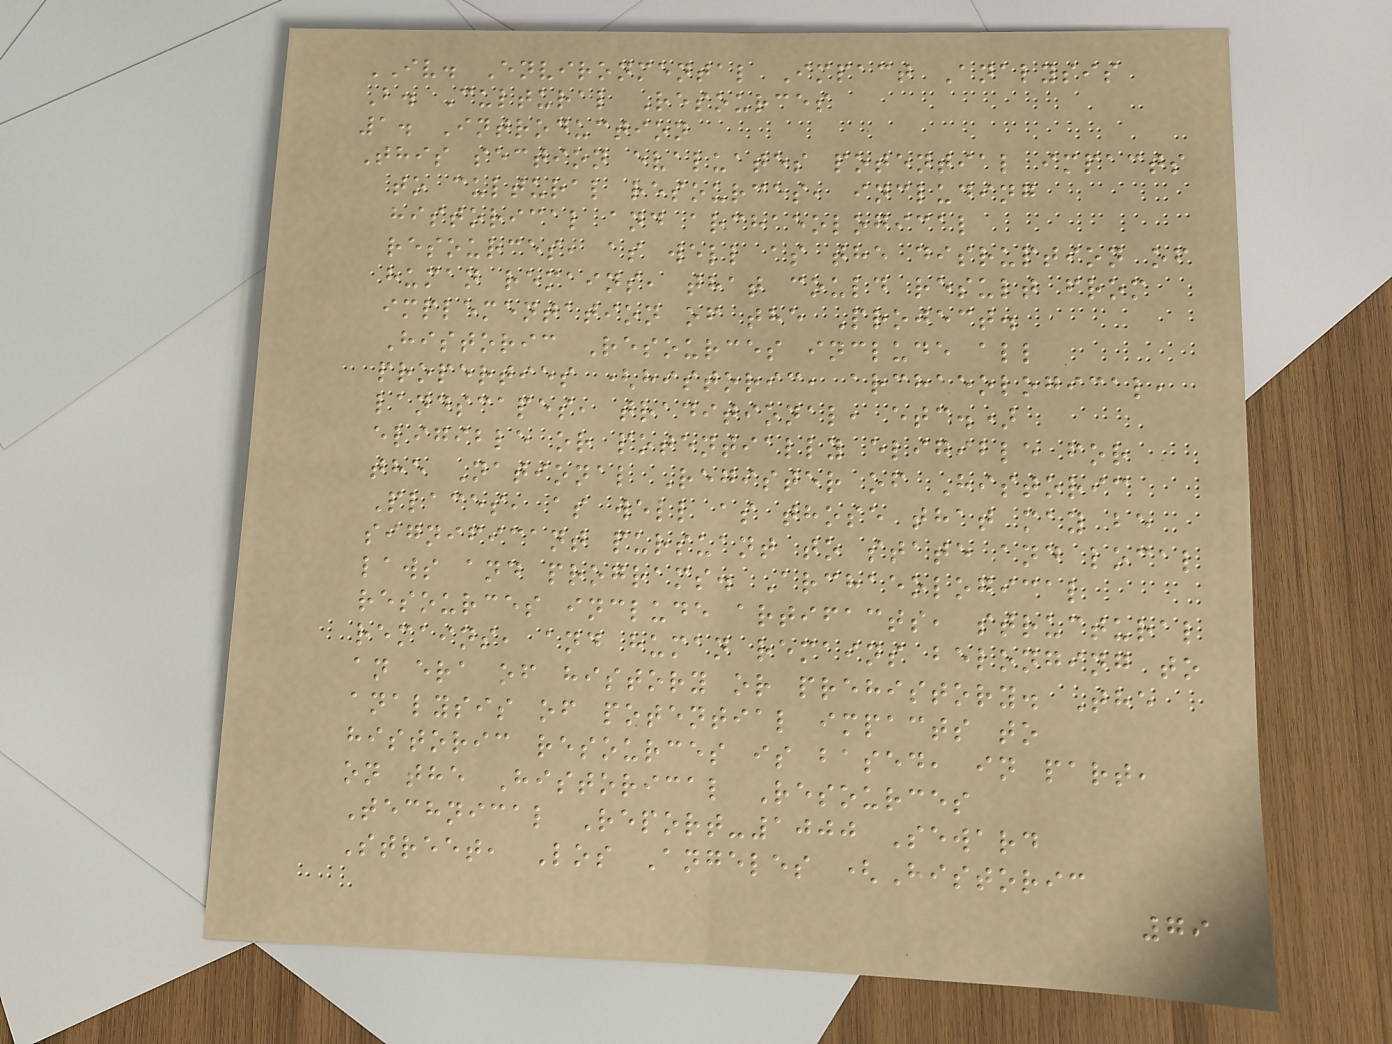IV. Environmental Impact Analysis
B. Cultural Resources
1. Introduction
This section evaluates potential impacts
to cultural resources, including
historical and archaeological
resources, as well as the disruption of
human remains, that could result from
implementation of the Project.
Historic Resources include all
properties (historic, archaeological,
landscapes, traditional, etc.)
eligible or potentially eligible for
the National Register of Historic
Places, as well as those that may be
significant pursuant to state and local
laws and programs. Archaeological
resources include artifacts, structural
remains, and human remains belonging to
an era of history or prehistory. The
analysis of potential impacts to
historic resources is based, in part,
on the Historical Resources
Technical Report-1000 Seward
Street, Los Angeles (Historic
79
